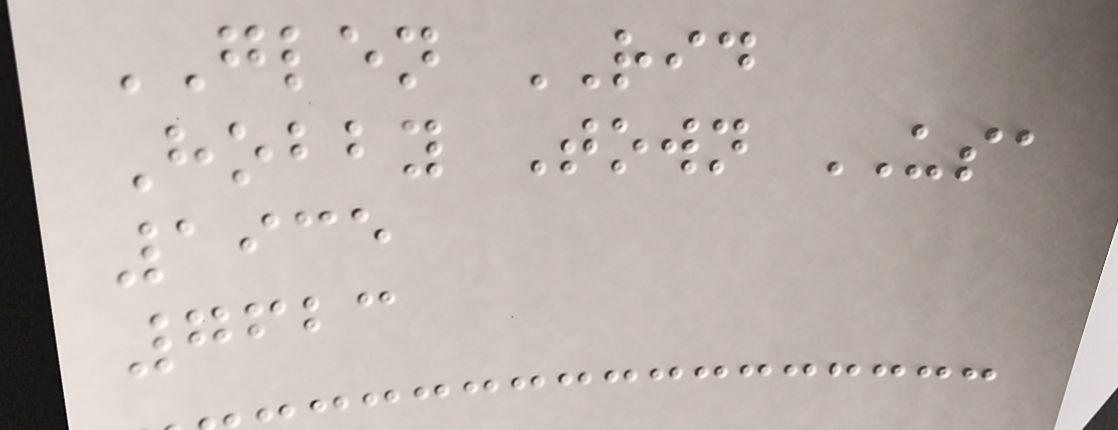GLEN RID
Hobby Town USA
1935
7623
